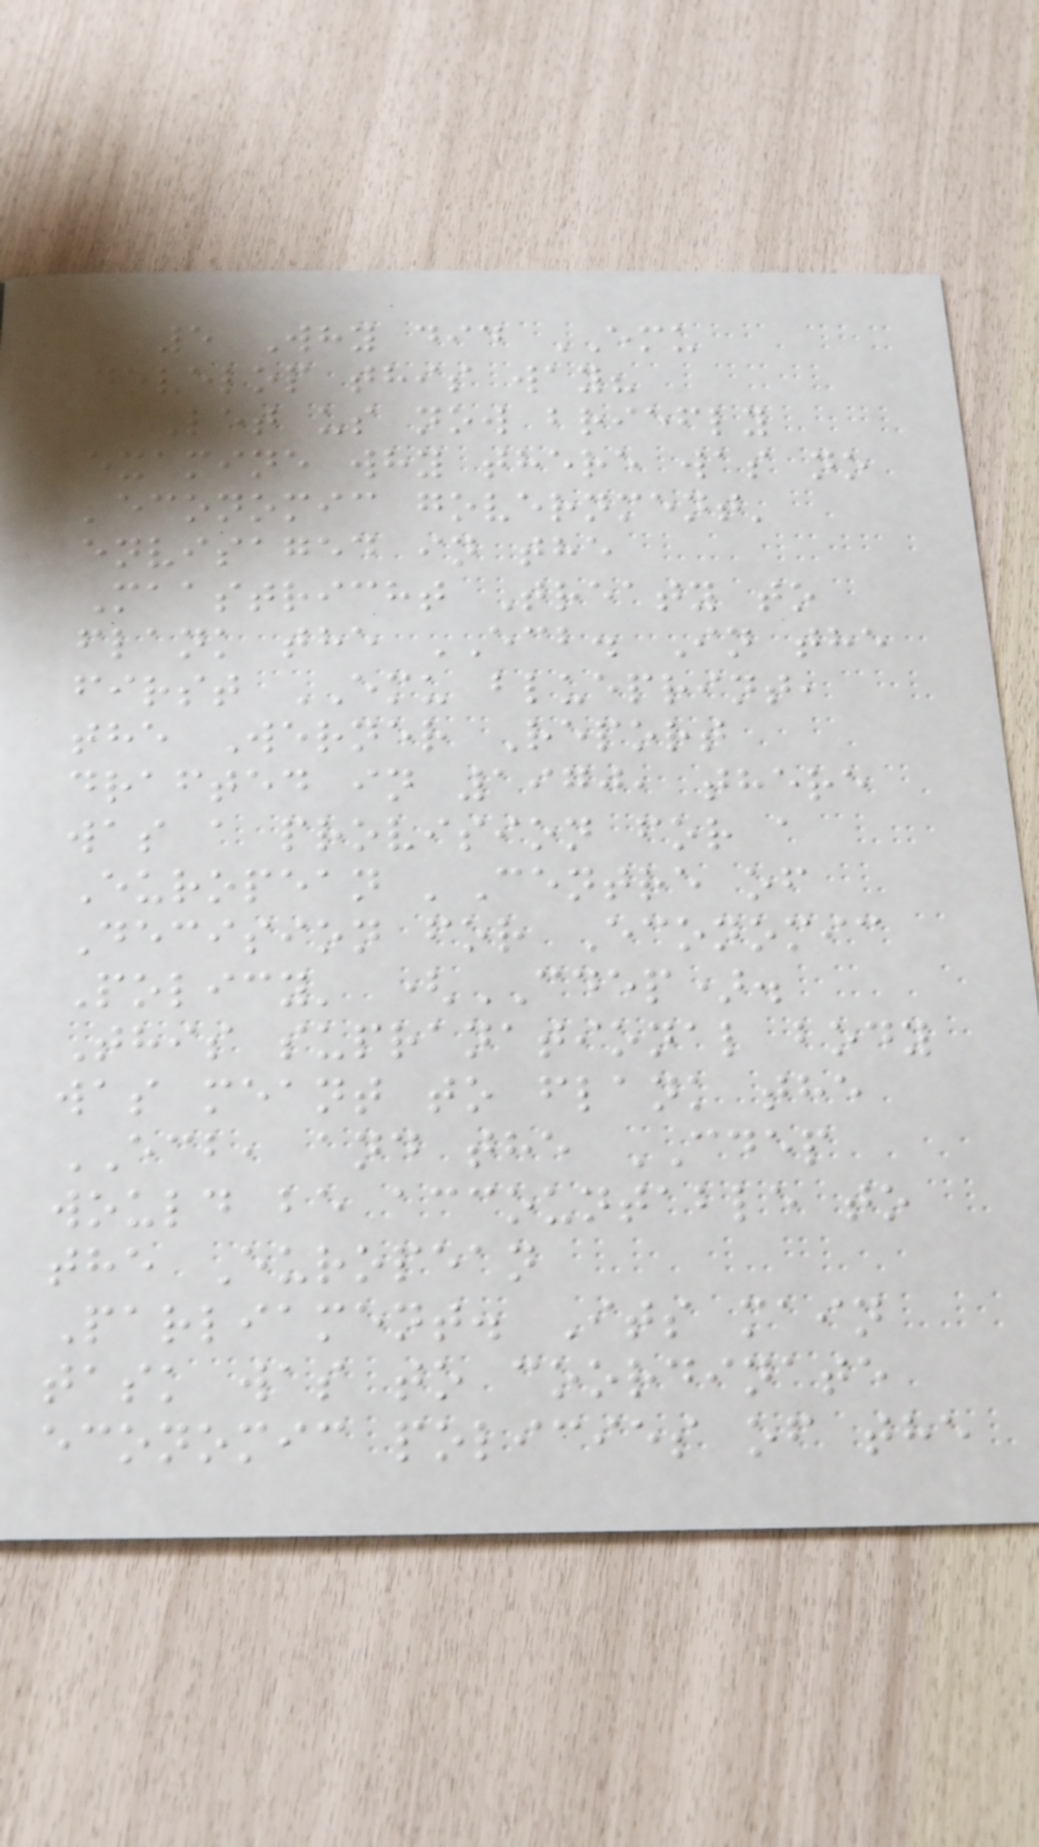5 Why did EMU
develop this way?
Let us now briefly
examine why there was no
'economic government'
envisaged in the
Maastricht Treaty to
flank the ECB. In the
first EMU blueprint,
the Werner Report
drafted in 1970, there
was a provision for a
European 'Centre of
Decision for Economic
Policy' (CDEP).
This supranational body
was meant to flank the
ECB, and the CDEP
would be accountable to
the European
Parliament. Its main
task was to coordinate
economic policies of the
